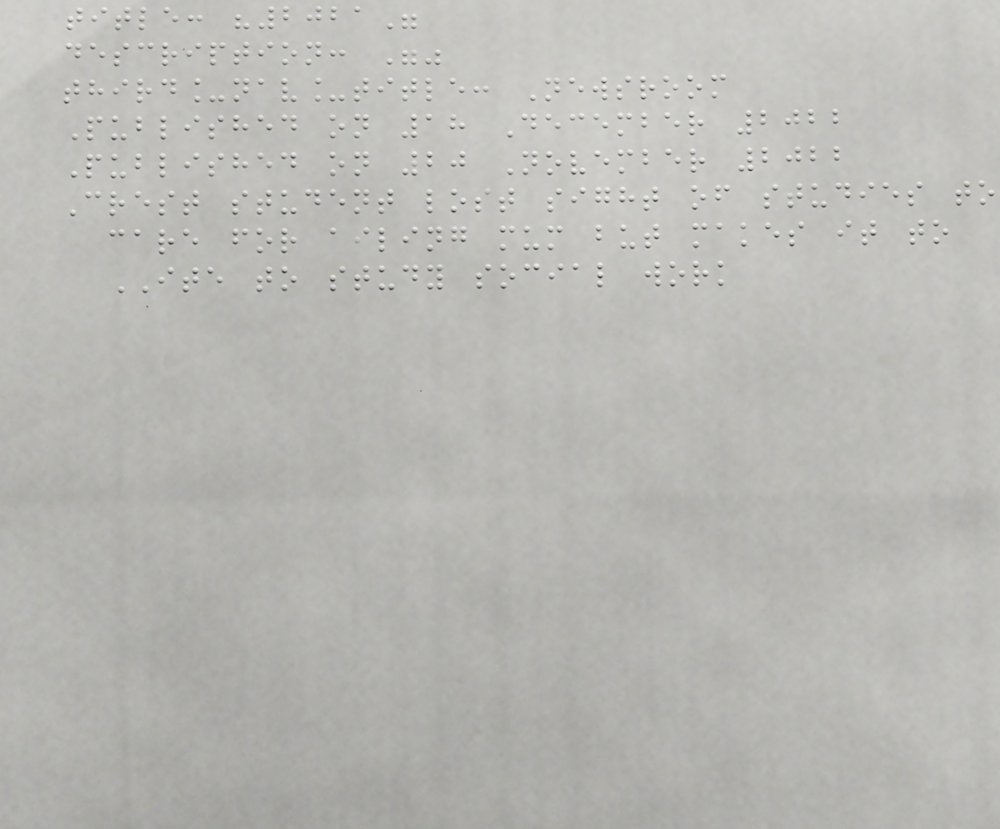title: "2021"
description: ""
third_nav_title: Newsroom
Published on 18 December 2022
Published on 20 November 2022
Crest student lost sight of studies to
care for ailing mum but makes it to
ITE to study social work
